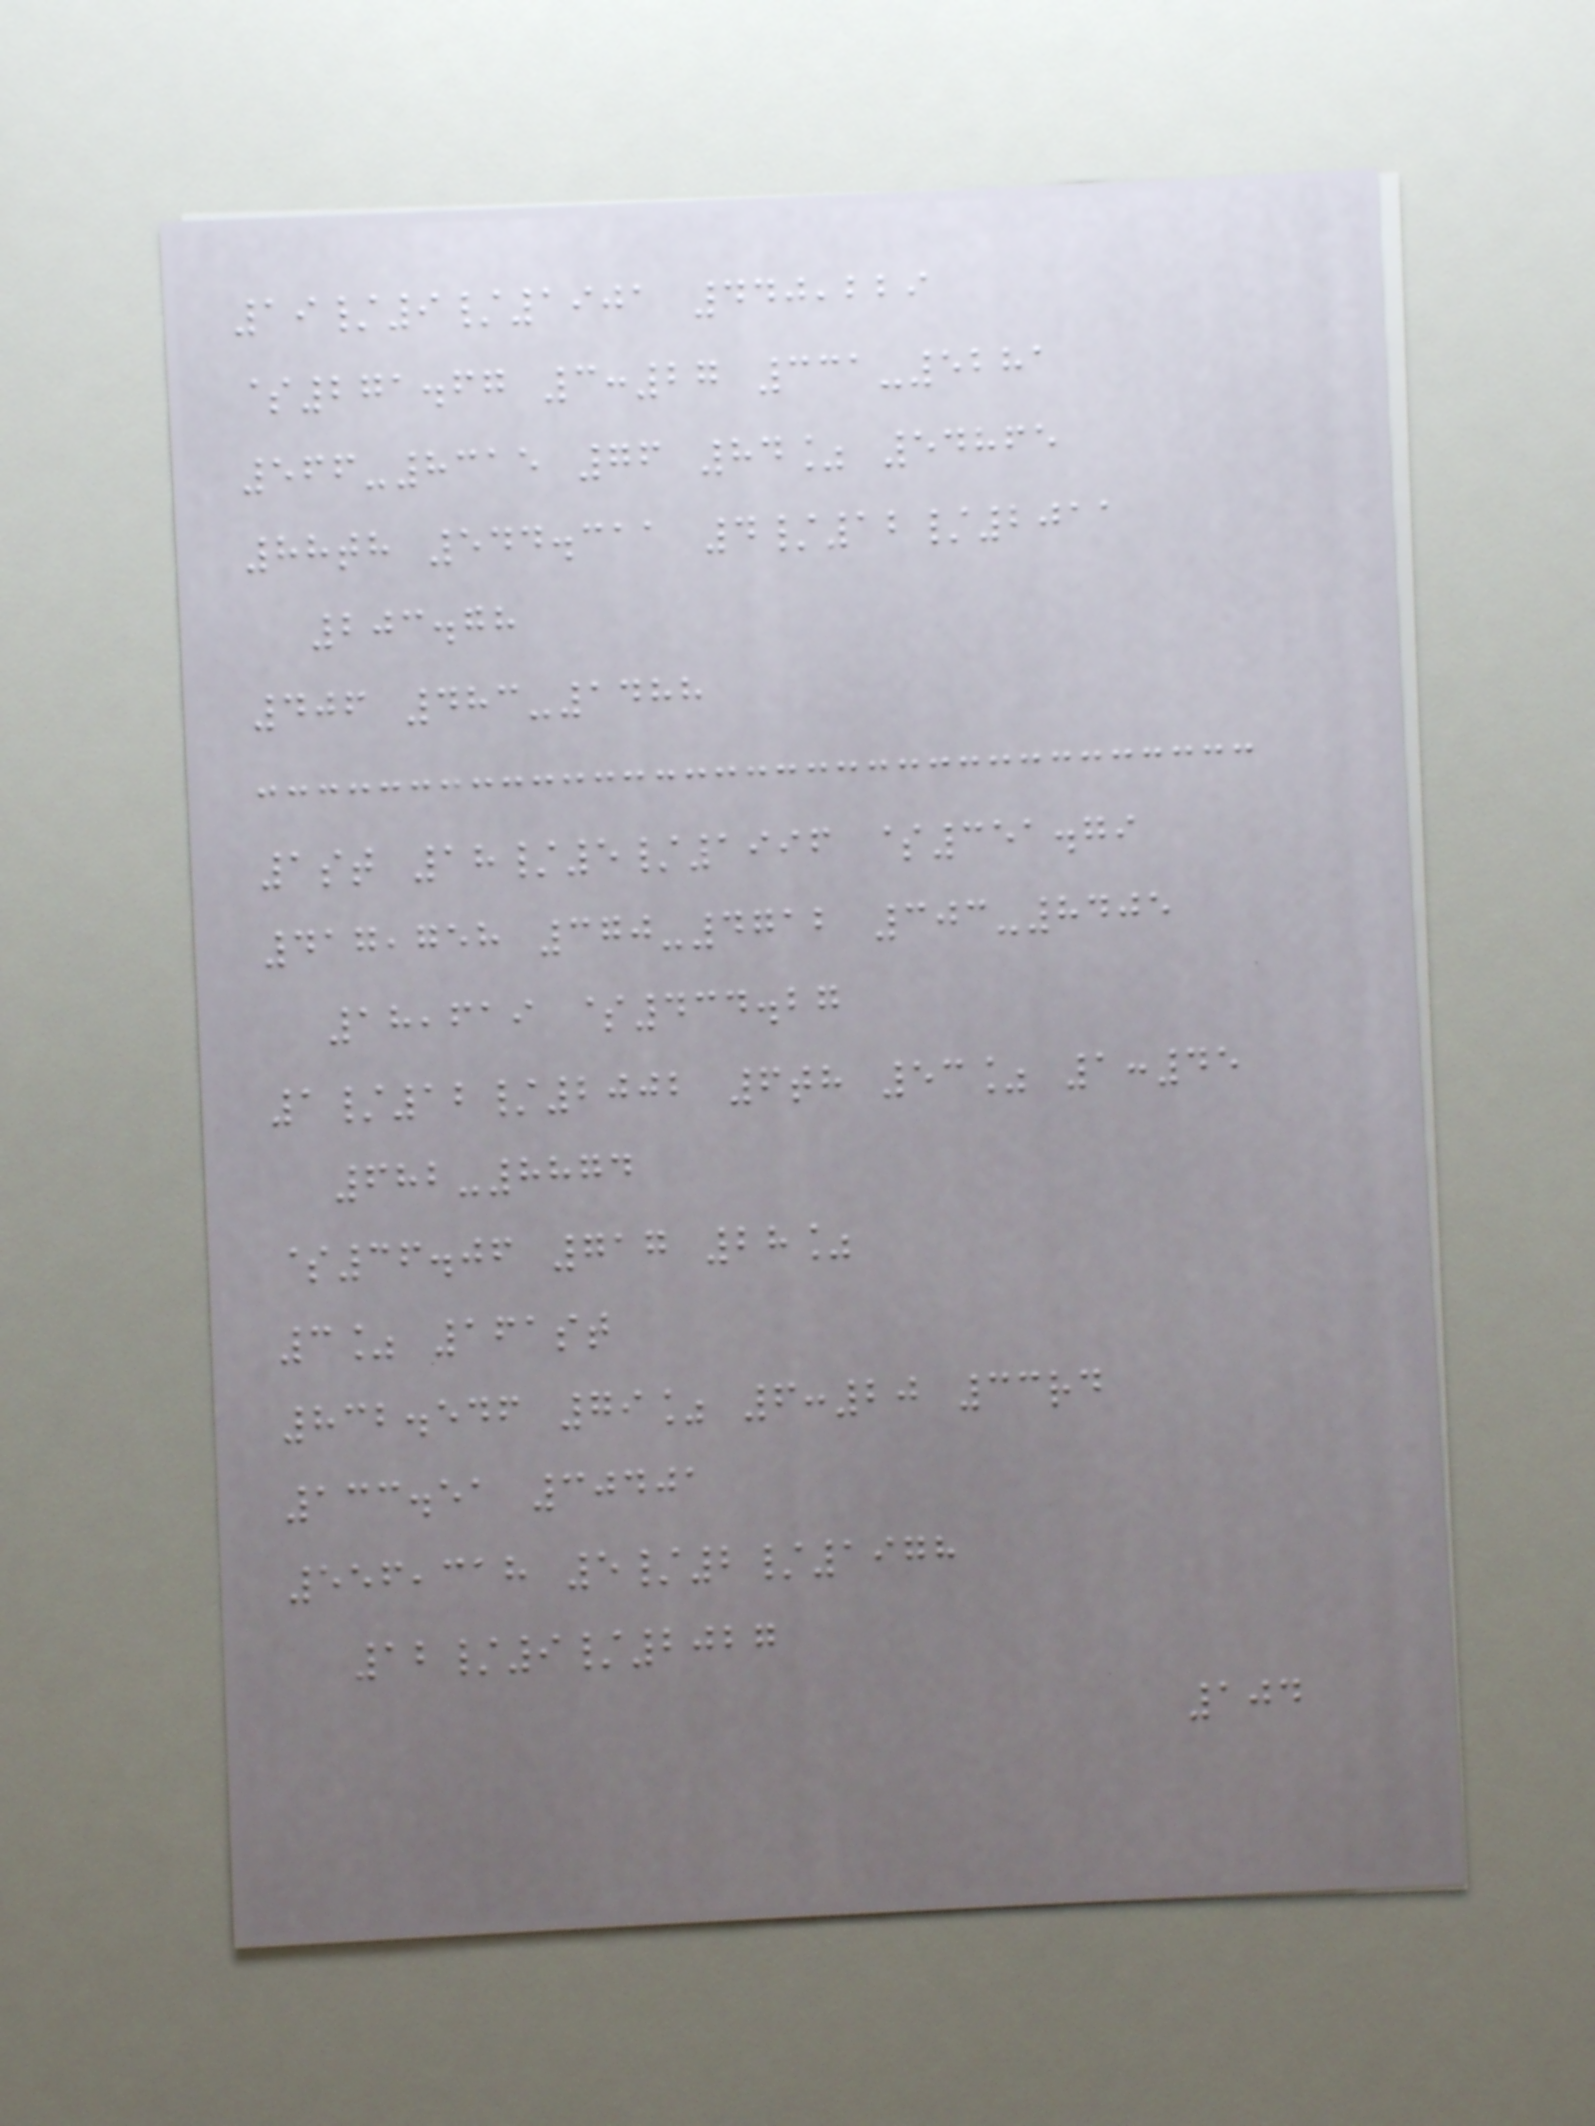19/9/1901 440,229
$271.67 3:27 331-5281
566-8315 76 84% 54865
88th 544.311 4/12/2011
203.78
406 483-1488
1st 18/5/1996 $351.79
417,758 370-4712 303-8405
18,619 $434.27
1/12/2002 6th 53% 1:45
682-8874
$36.06 717 28%
3% 161st
832.546 79% 6:20 33rd
133.51 30401
556,318 5/2/1978
12/9/2027
104
